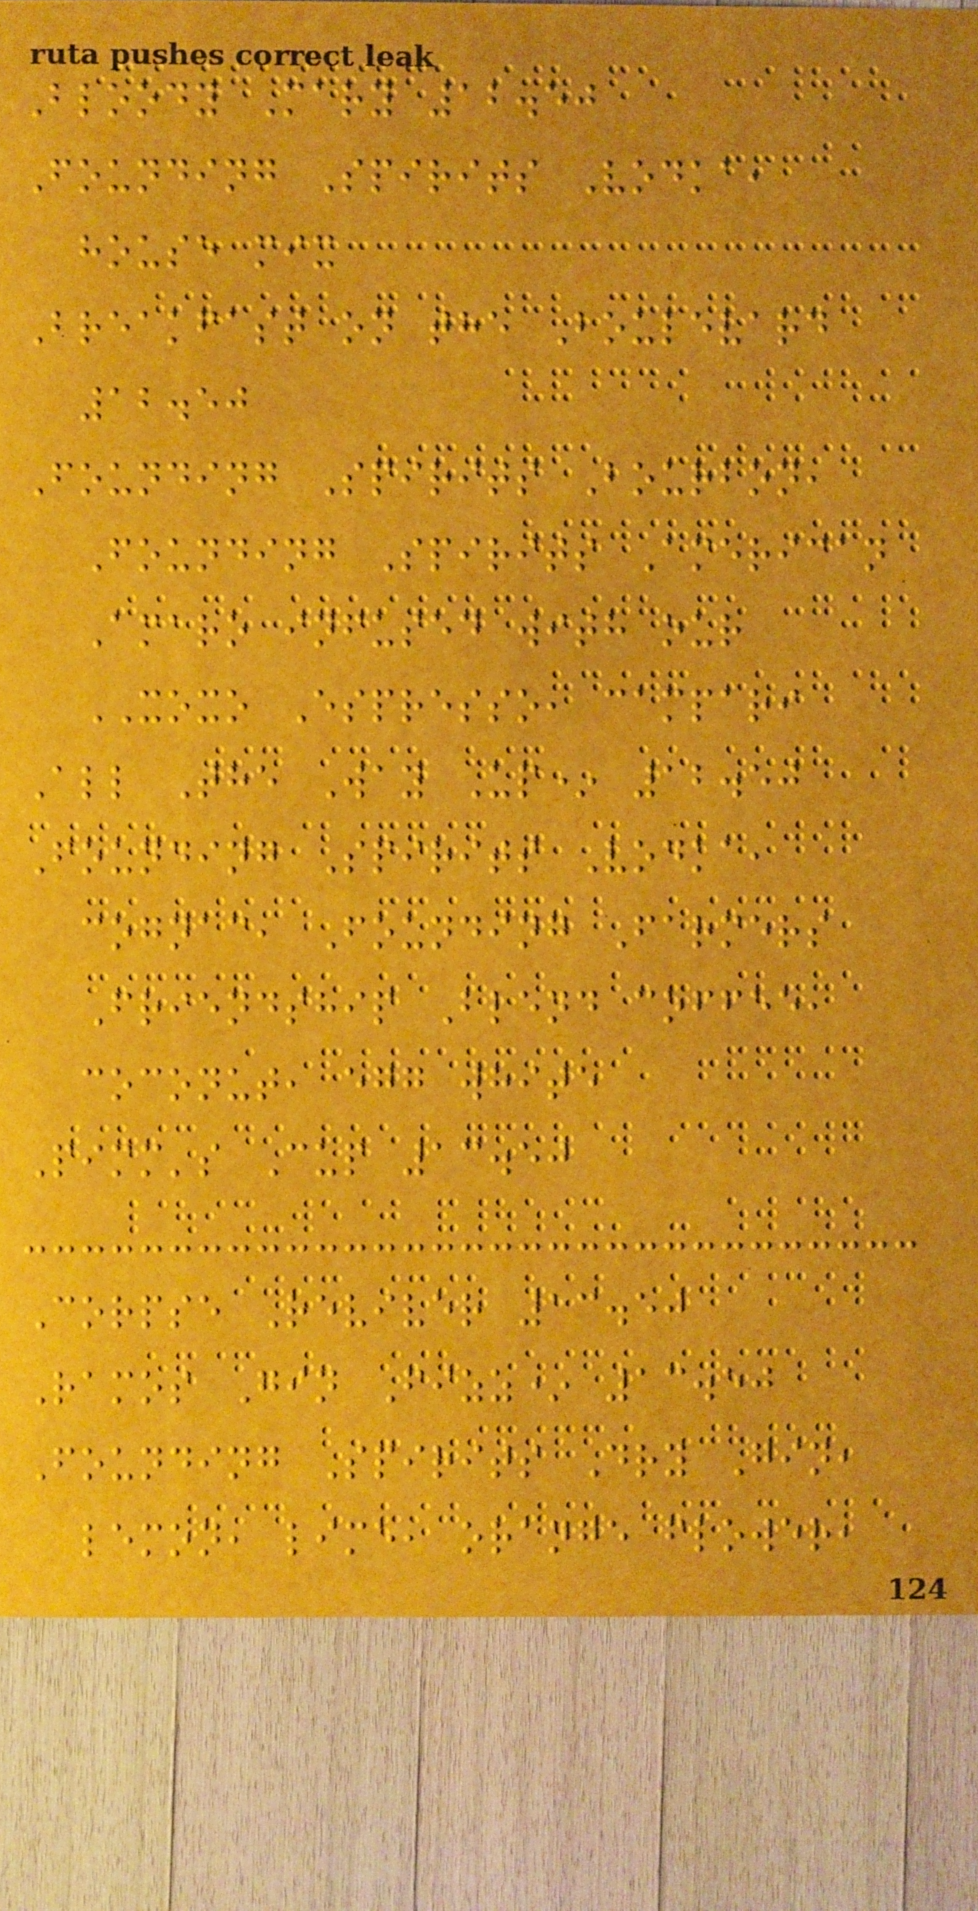Bloody Mary 12.50
Founding Spirits Vodka,
house mix
Breakfast on the Boulevard
12.50
Founding Spirits Bourbon,
Founding Spirits American
Amaro infused with our
XOXO Espresso, campari
All The Way Up* 12.50
Founding Spirits Vodka,
cognac, Founding Farmers
Friendship Blend coffee,
coconut, egg white
Pimm's Cup 13.50
Corpse Reviver 13.50
Ramos Gin Fizz* 13.50
Founding Spirits Dry Gin,
lemon, lime, orange flower,
